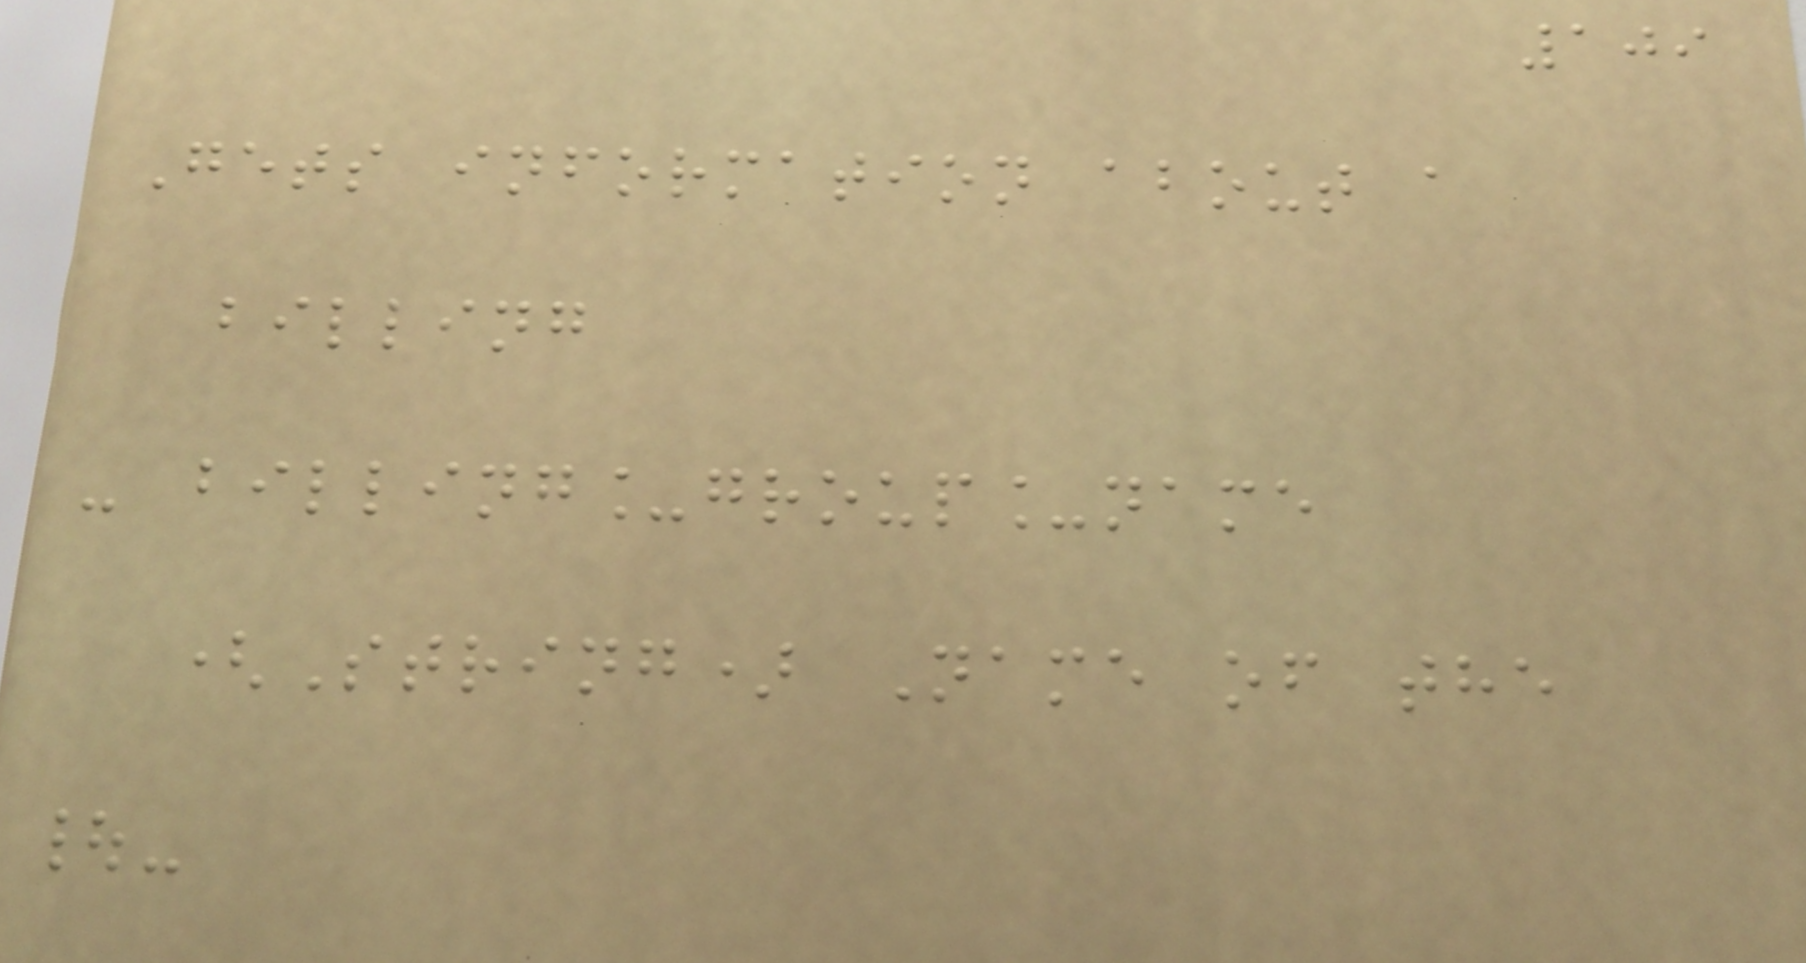109
Gets information about a
billing
- billing_group_name
(String) Name of the
|-
